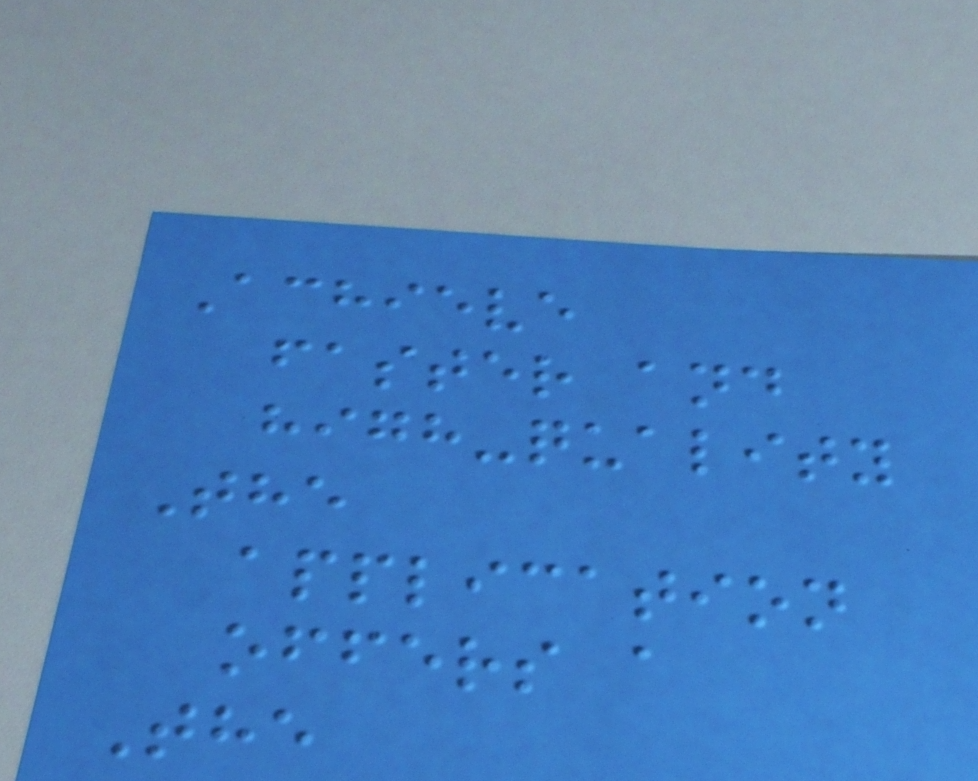Achieve
faster and
high-quality
The
application
offers a
The
